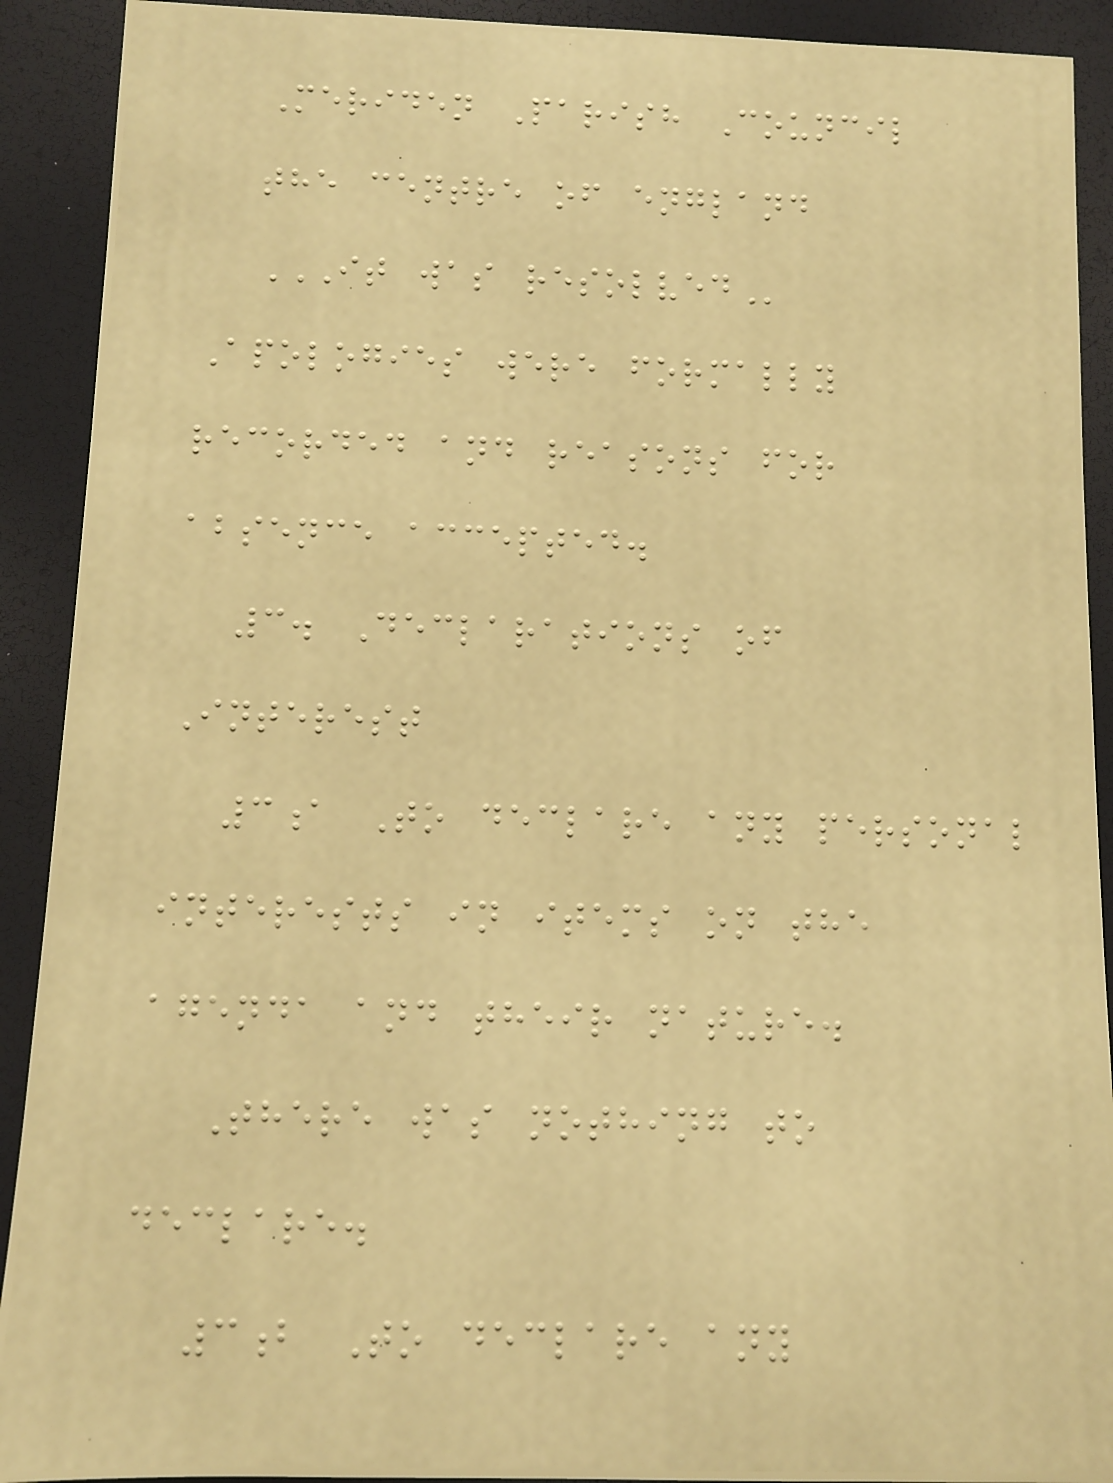Meriden Parish Council
the centre of england
IT WAS RESOLVED
Apologies were formally
recorded and reasons for
absence accepted.
3. Declarations of
Interest
3a To declare any personal
interests in items on the
agenda and their nature.
There was nothing to
declare.
3b To declare any
